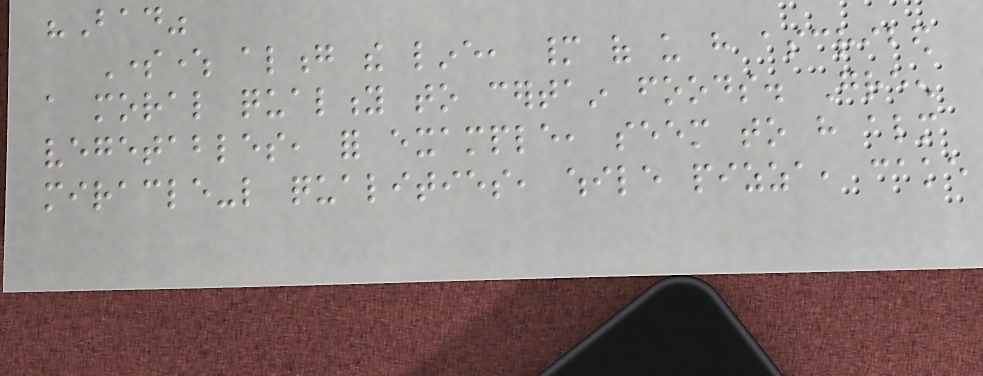"Bad"
Somewhere along the line, many of us have ascribed
a moral quality to certain foods. Green
vegetables, for example, seem to have almost
miracle-like qualities, while pizza, cake
